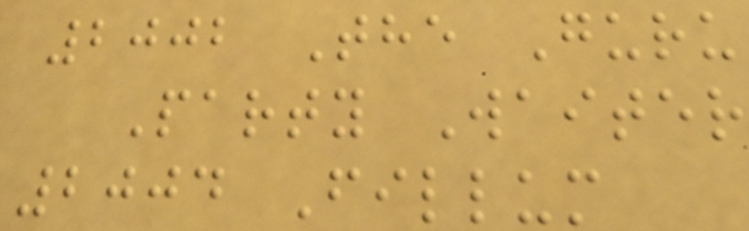2002 The Guru
Party Waiter
2004 Fillum
